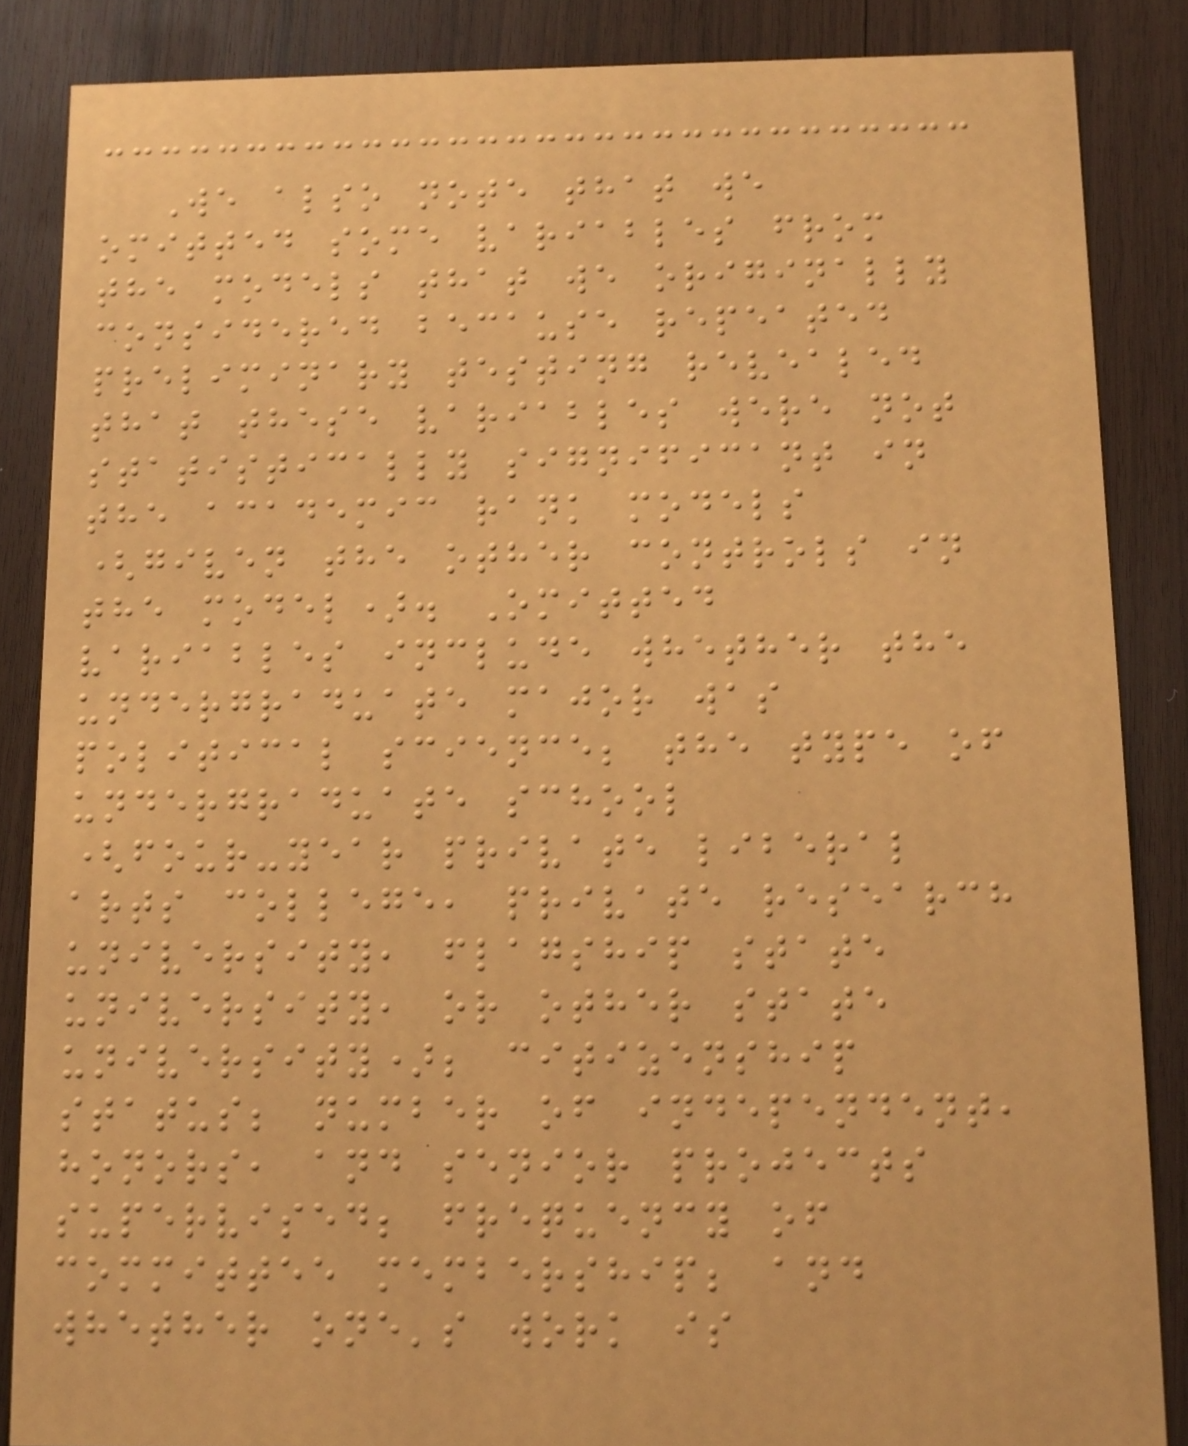We also note that we
omitted some variables from
the models that we originally
considered because repeated
preliminary testing revealed
that these variables were not
statistically significant in
the academic rank models
(given the other controls in
the model). Omitted
variables include whether the
undergraduate major was
political science; the type of
undergraduate school
(four-year private liberal
arts college, private research
university, flagship state
university, or other state
university); citizenship
status; number of independent,
honors, and senior projects
supervised; frequency of
committee membership; and
whether one's work is
